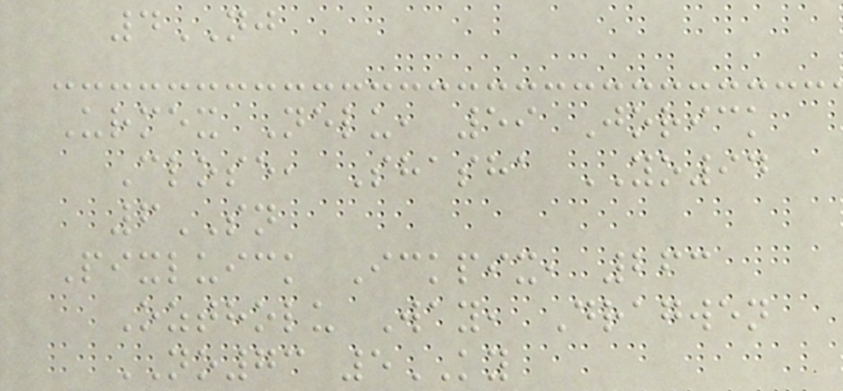4NJ
Urmex Nelu, 59 Jorick
Close, Shasha YO94
6SN
Pixluick Ickpix, 263
Oztholu Way, Dragwen
NO73 5KY
